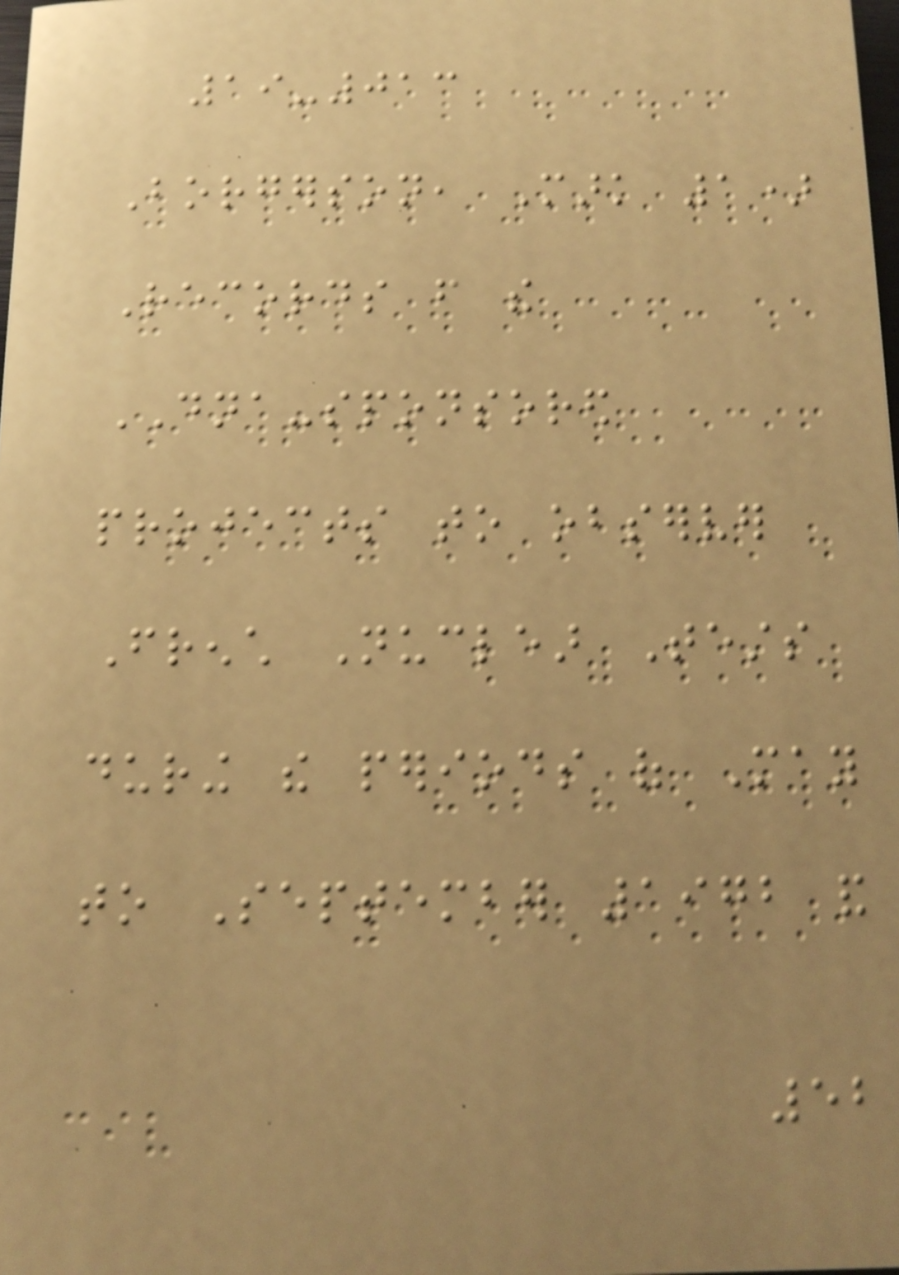19-013
Borgerson, Mark 1)
Records from the
DNA-sponsored
projects to observer
French Nuclear Tests
during the periods of May
to September 1972 and
52
